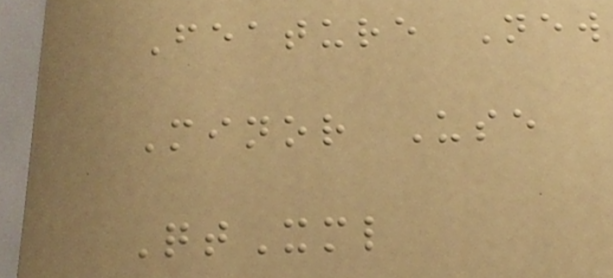Feature New
Minor Use
QtXml
